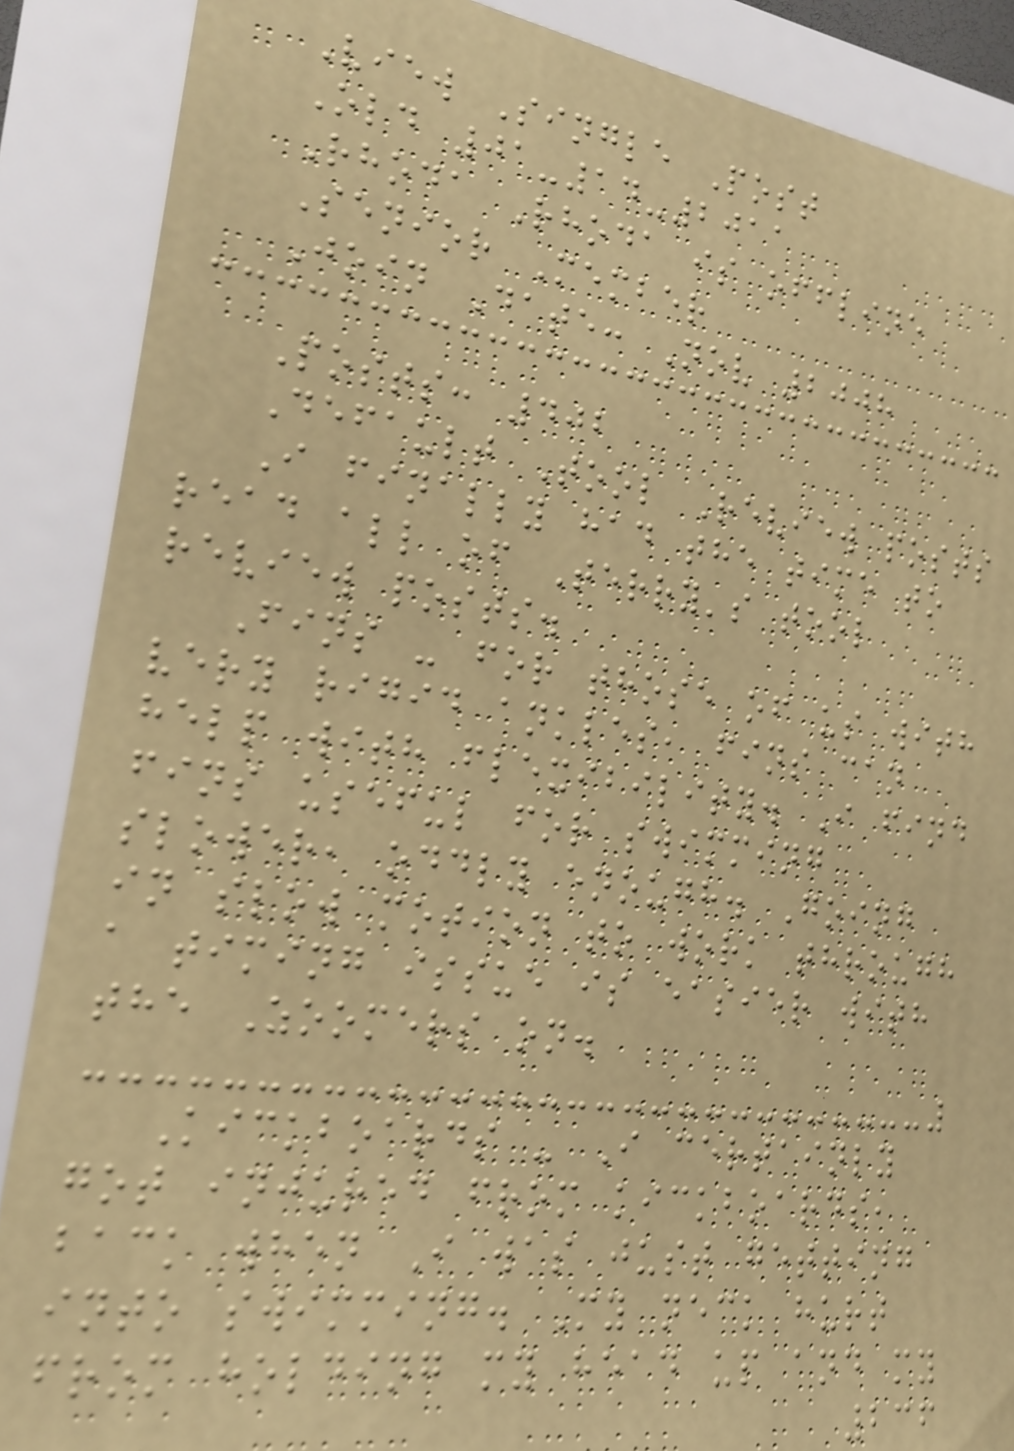View Single Post
Old 01-14-2011
Rhoda Rhoda is offline
Senior Member
Join Date: Nov 2008
Posts: 402
Default Tool Review posts
I finally had the time to
read all of Terry's tool
review posts.
Fins - for those of us with
very rigid ankles, fins can
help with flexibility. I find
fins useful for swimming
slower, oddly enough. Going
in slow motion to work through
a timing issue is easier with
the Zoomers on.
Kickboards - I certainly
got injured from kickboards,
back when I was just getting
into swimming. My neck hurt
from holding my head up and my
236
